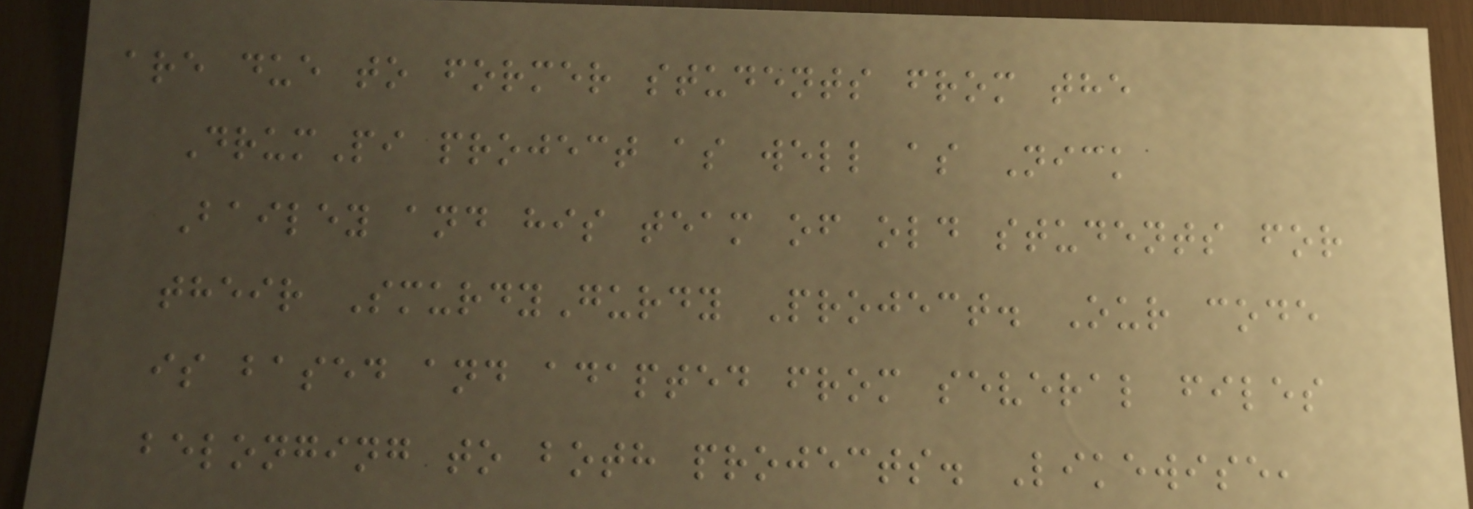are due to former students from the
DrumPi project as well as Nick
Bailey and his team of old students for
their SmurdyGurdy Project. Our code
is based and adapted from several files
belonging to both projects. Likewise,
